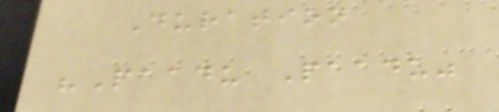Duration
"Paadu Paadu"
